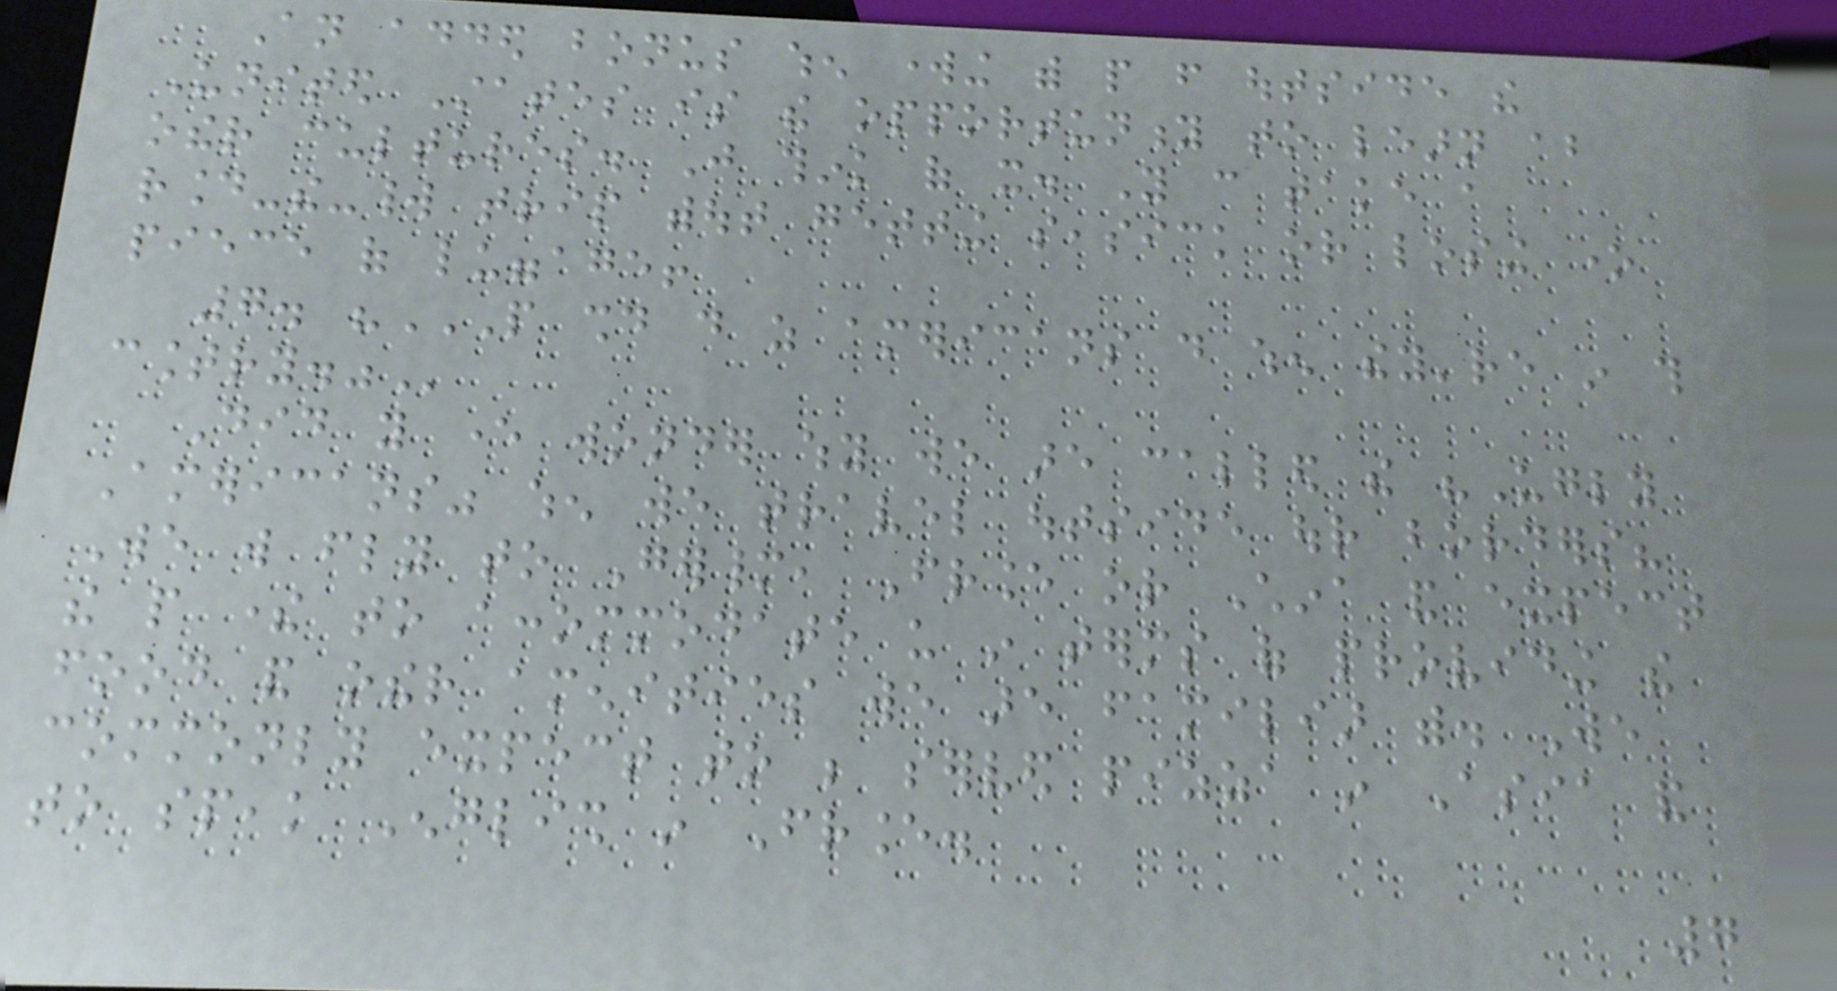An added bonus when working with people from outside the
United States is the opportunity to learn about
other cultures. Just think of it. You can take a
round-the-world trip without getting seasick or losing one
piece of luggage!
7. "PEOPLE SHOULD DO AS AMERICANS DO WHEN THEY'RE IN THIS
COUNTRY."
Did you ever wonder why we are called the "Ugly
Americans" when we travel outside our borders?
We will fly to Germany, France or China and expect
the people there to accommodate us in terms of providing the
food and other amenities we are familiar with. We
commonly expect to be served pizza in Asia and
to speak English in France.
7
